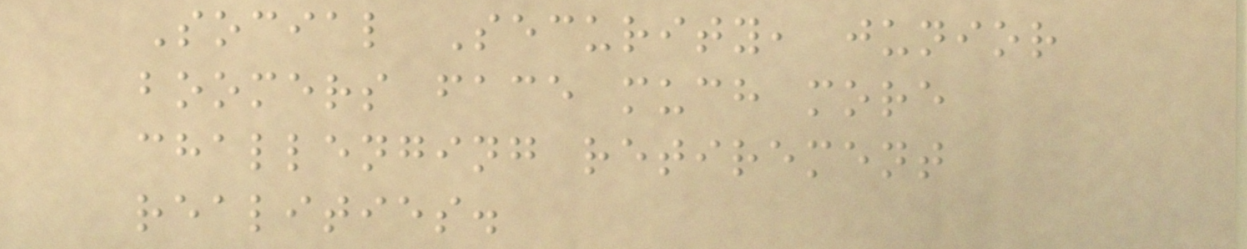Social Security, junior
boomers face much more
challenging retirement
realities.
